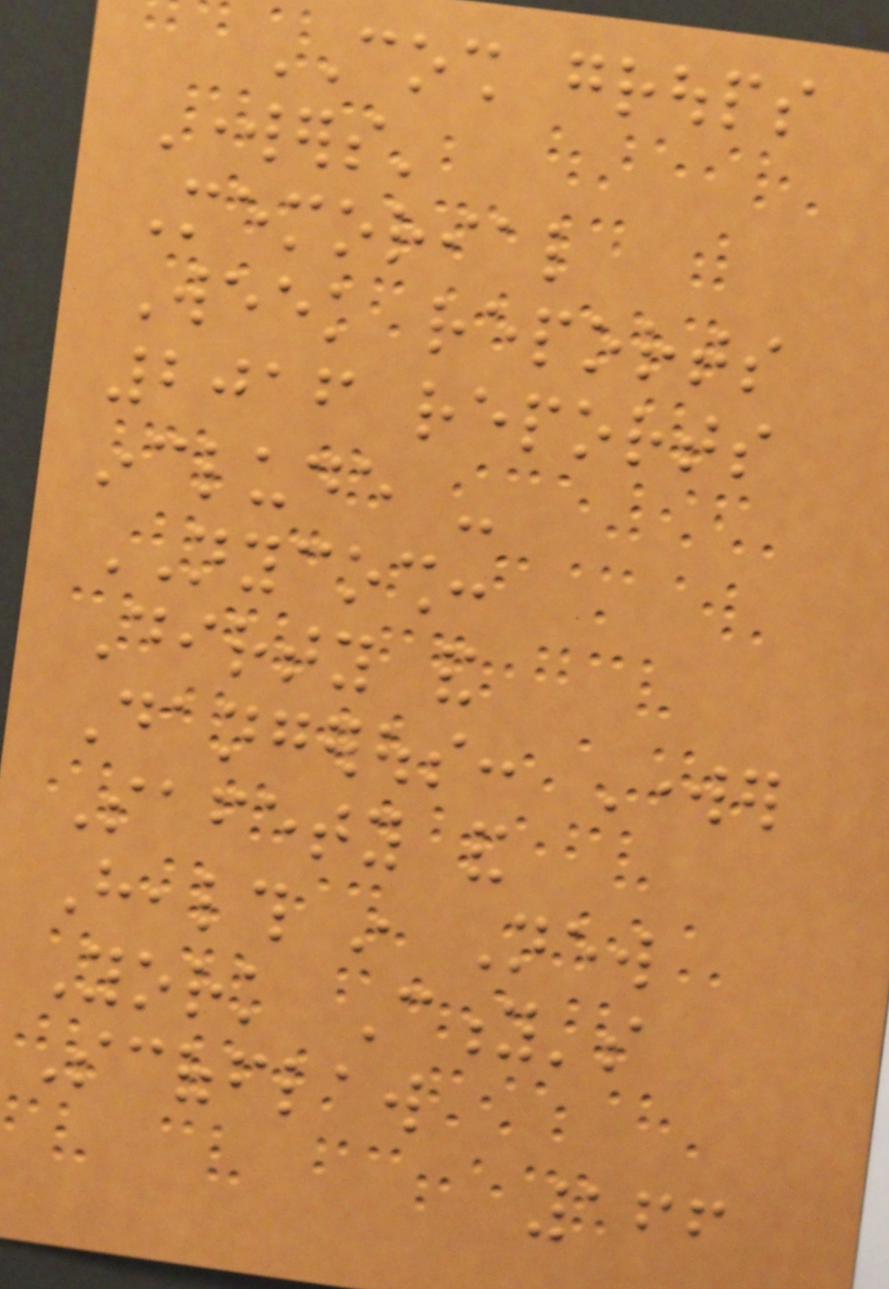COSH groups
Workers'
Memorial
Week reports
2016 reports
include -
NYCOSH:
Dirty and
Dangerous: Worker
Safety and
Health in New
York City's
Scofflaw
166
